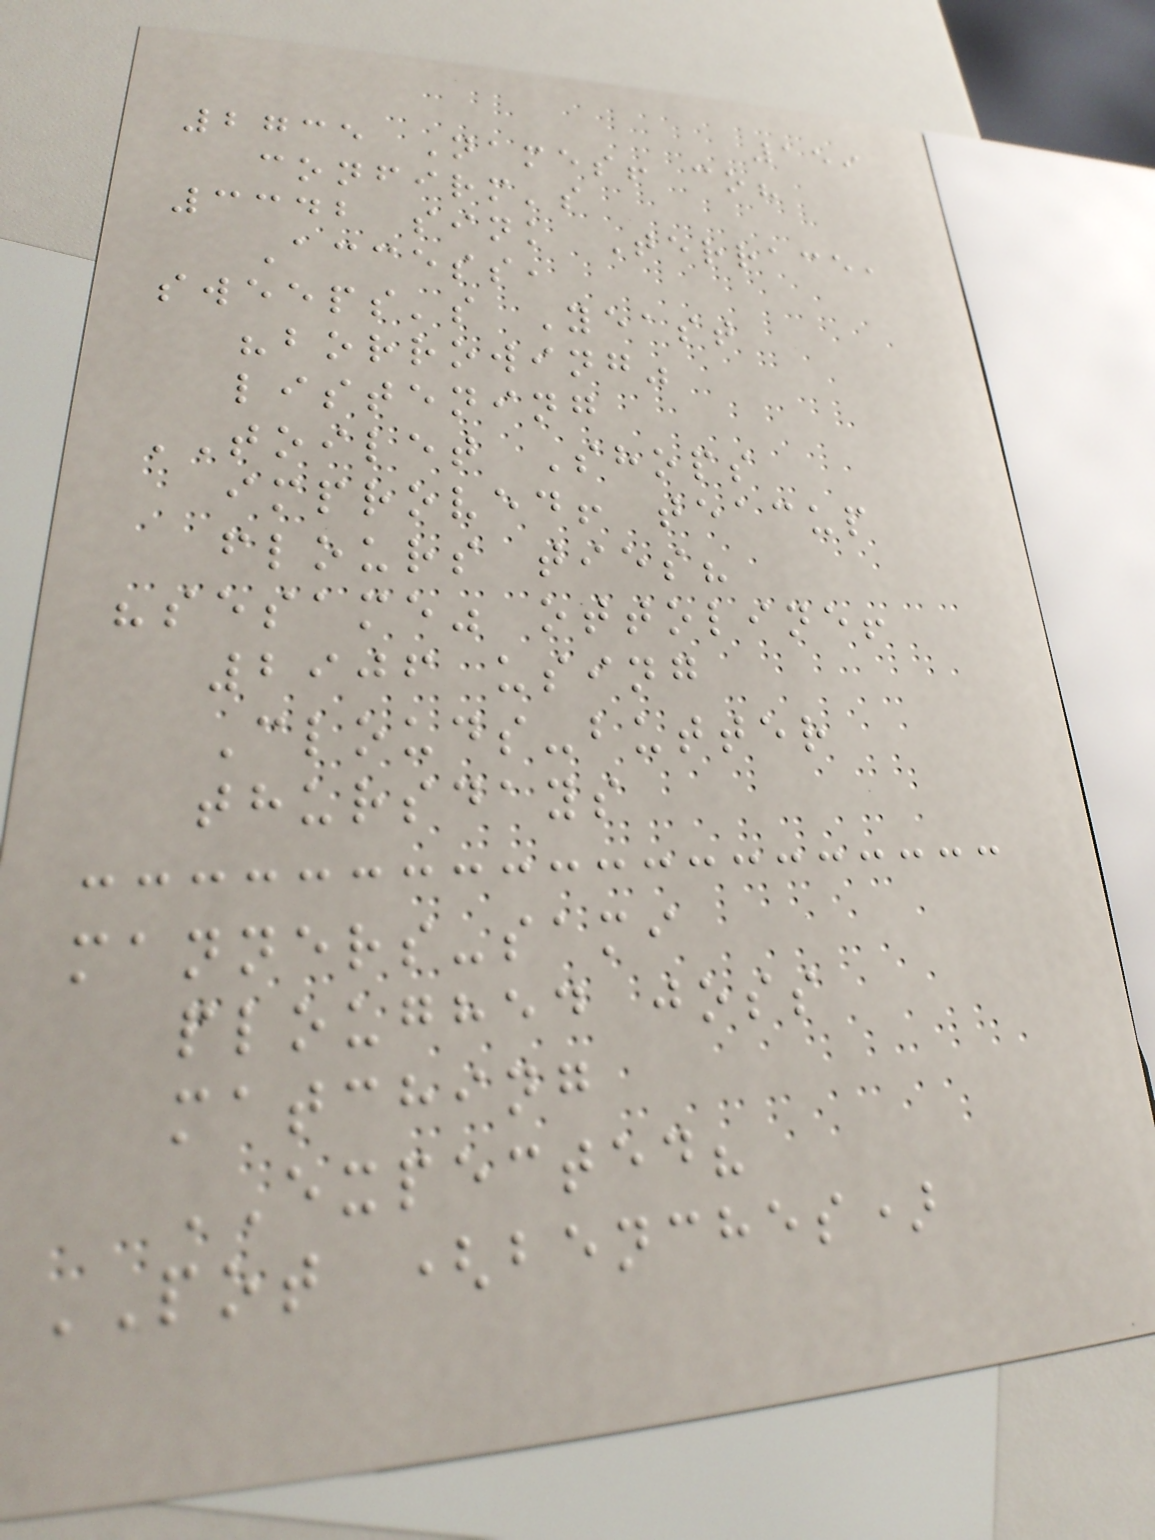159
2735 Names! co?
confirm's
3342 sink Terrace,
Access,
sweeps's Yeast
"borrowing"
listening
TOILET Shops
improved! teacup
flours ties?
"sesame" ottoline!
2906 using
Clouds-butter
thursdays
manners-sami
ploughed joss
matching
EXPECTED?
POT (benches)
